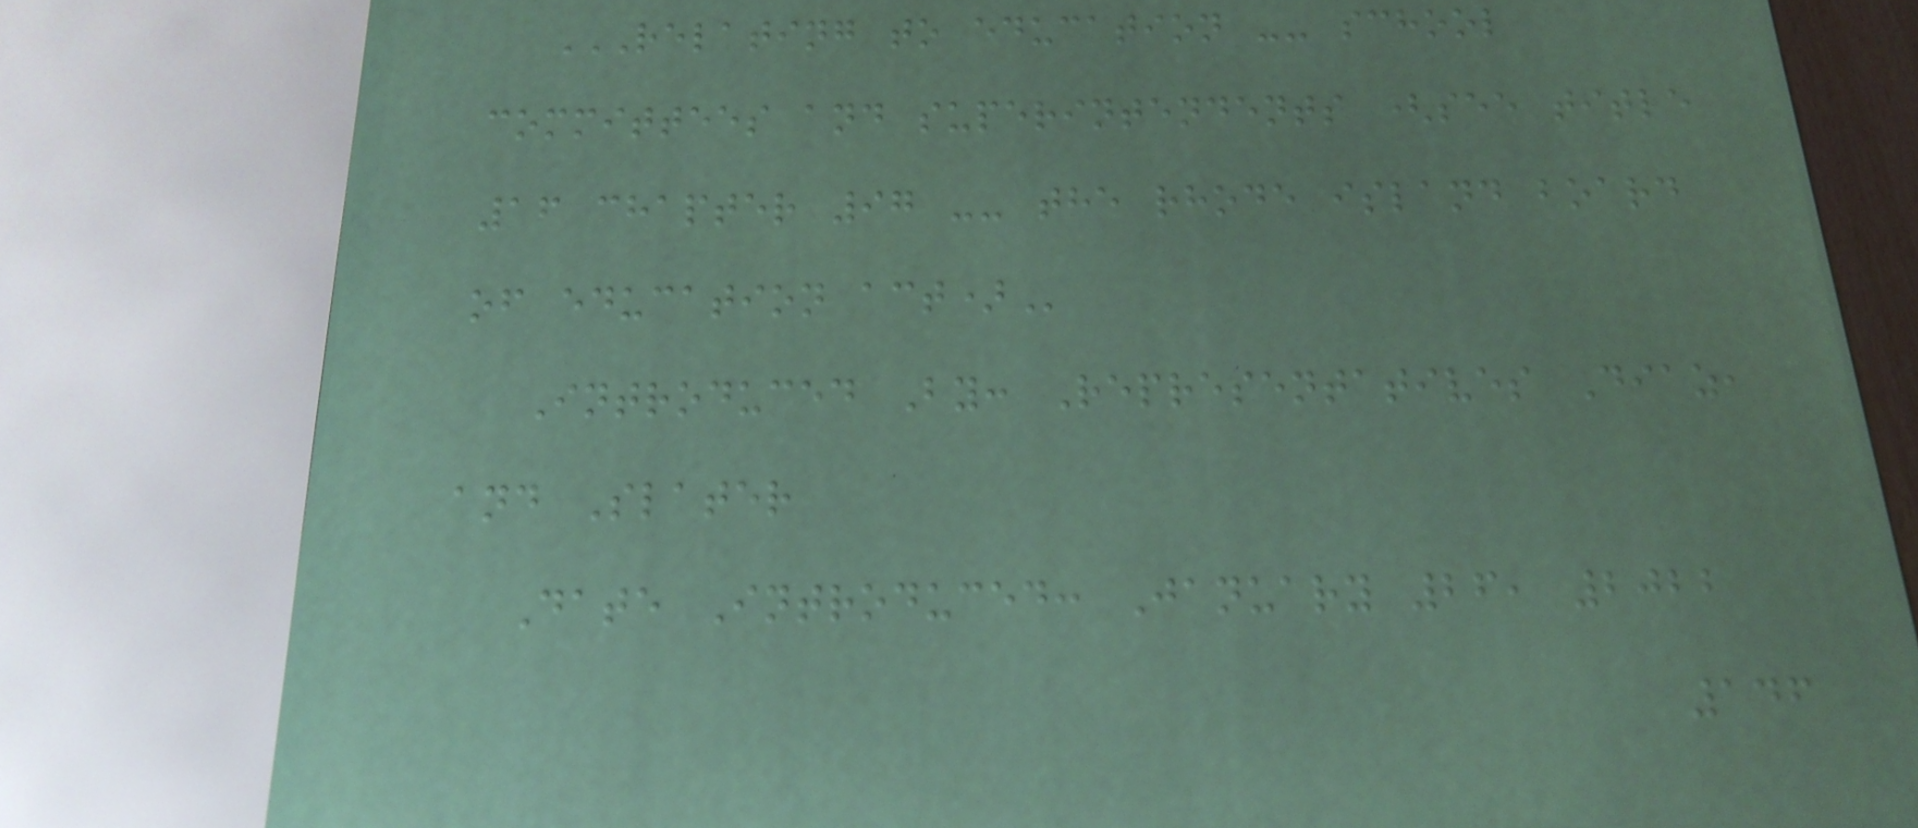RELATING TO EDUCATION -- SCHOOL
COMMITTEES AND SUPERINTENDENTS (SEE TITLE
16 CHAPTER 97 -- THE RHODE ISLAND BOARD
OF EDUCATION ACT)
Introduced By: Representatives Diaz,
and Slater
Date Introduced: January 26, 2022
146
